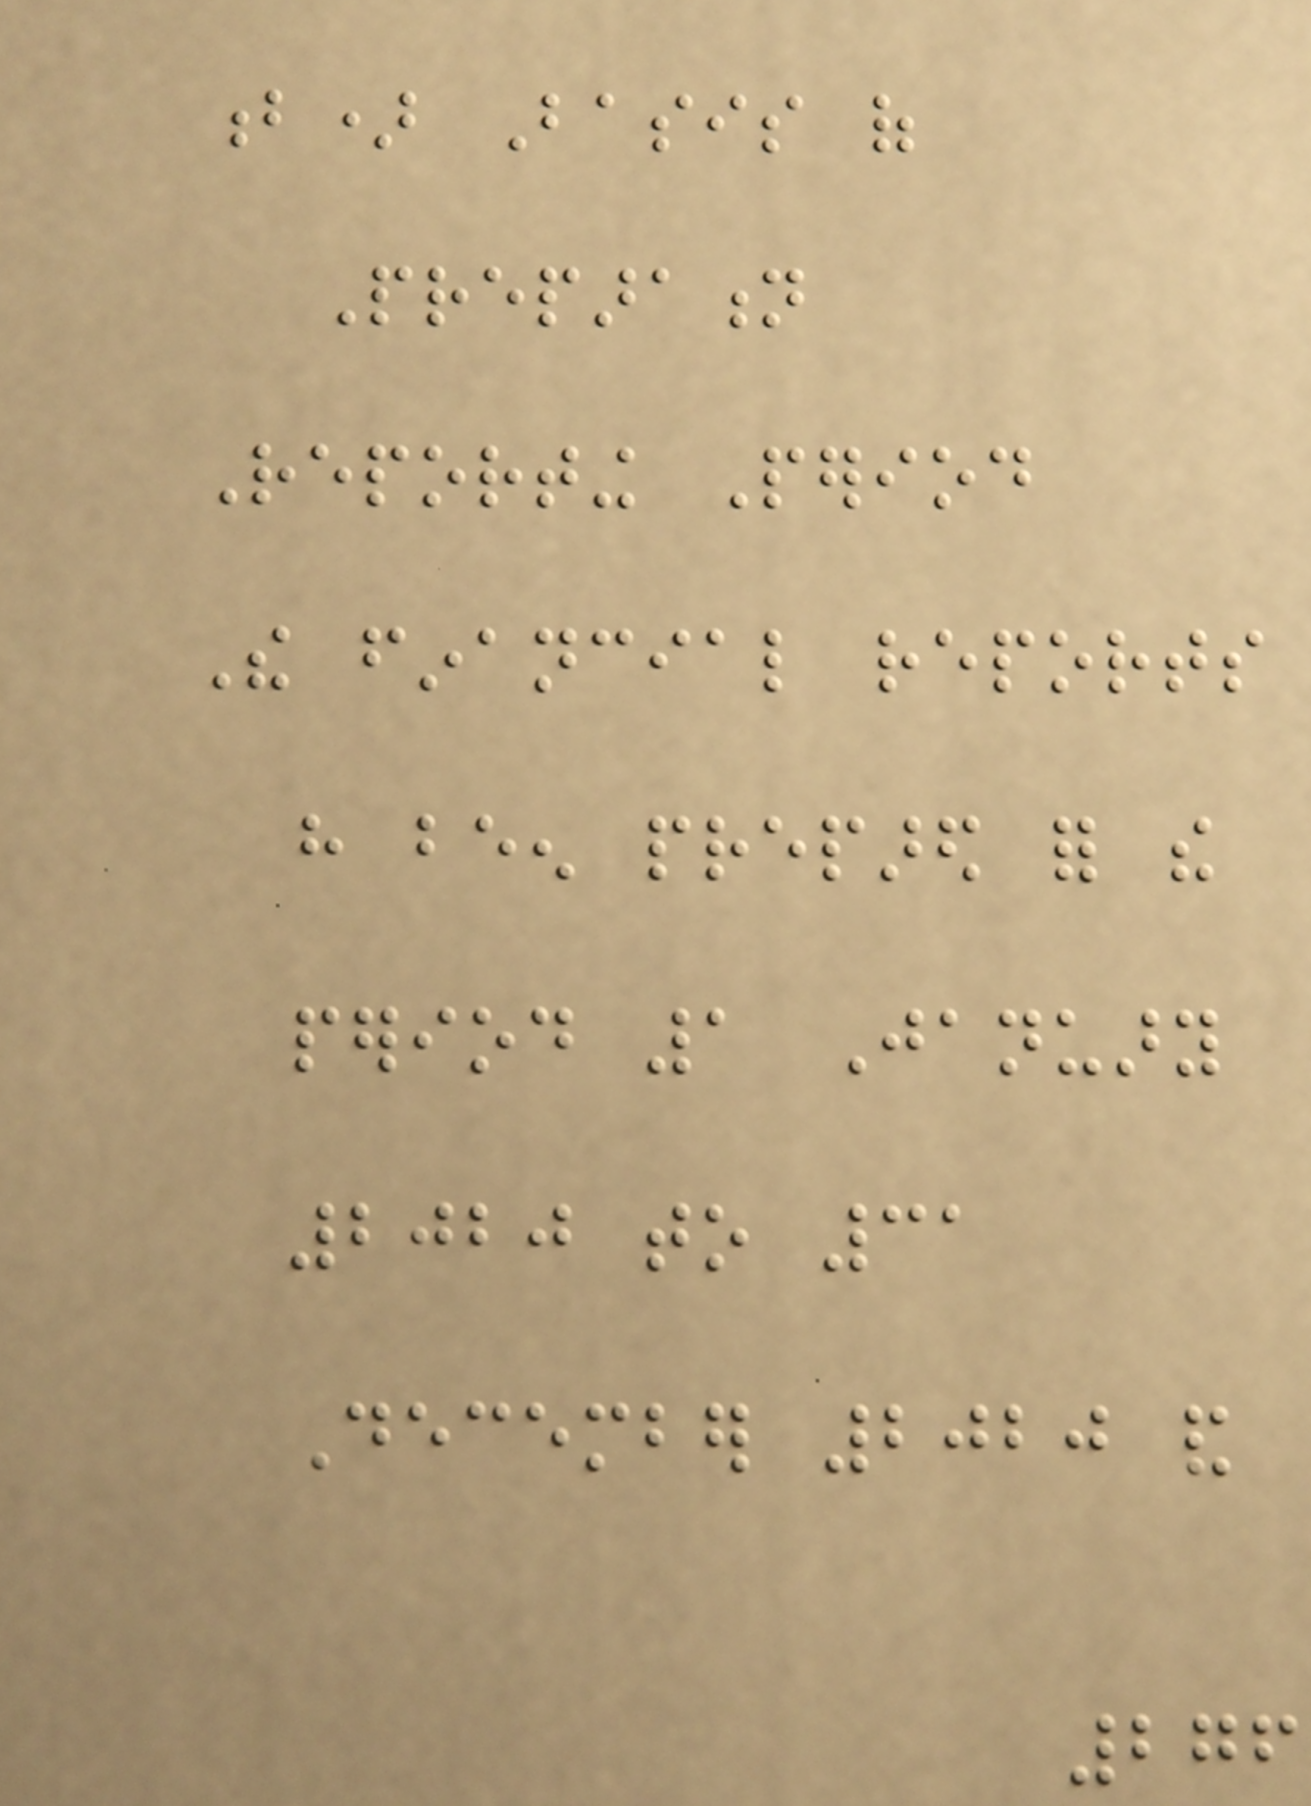b) Basis of
Preparation
Reporting Period
The financial reports
have been prepared for the
period 1 January
2020 to 31
December 2020 and
276
